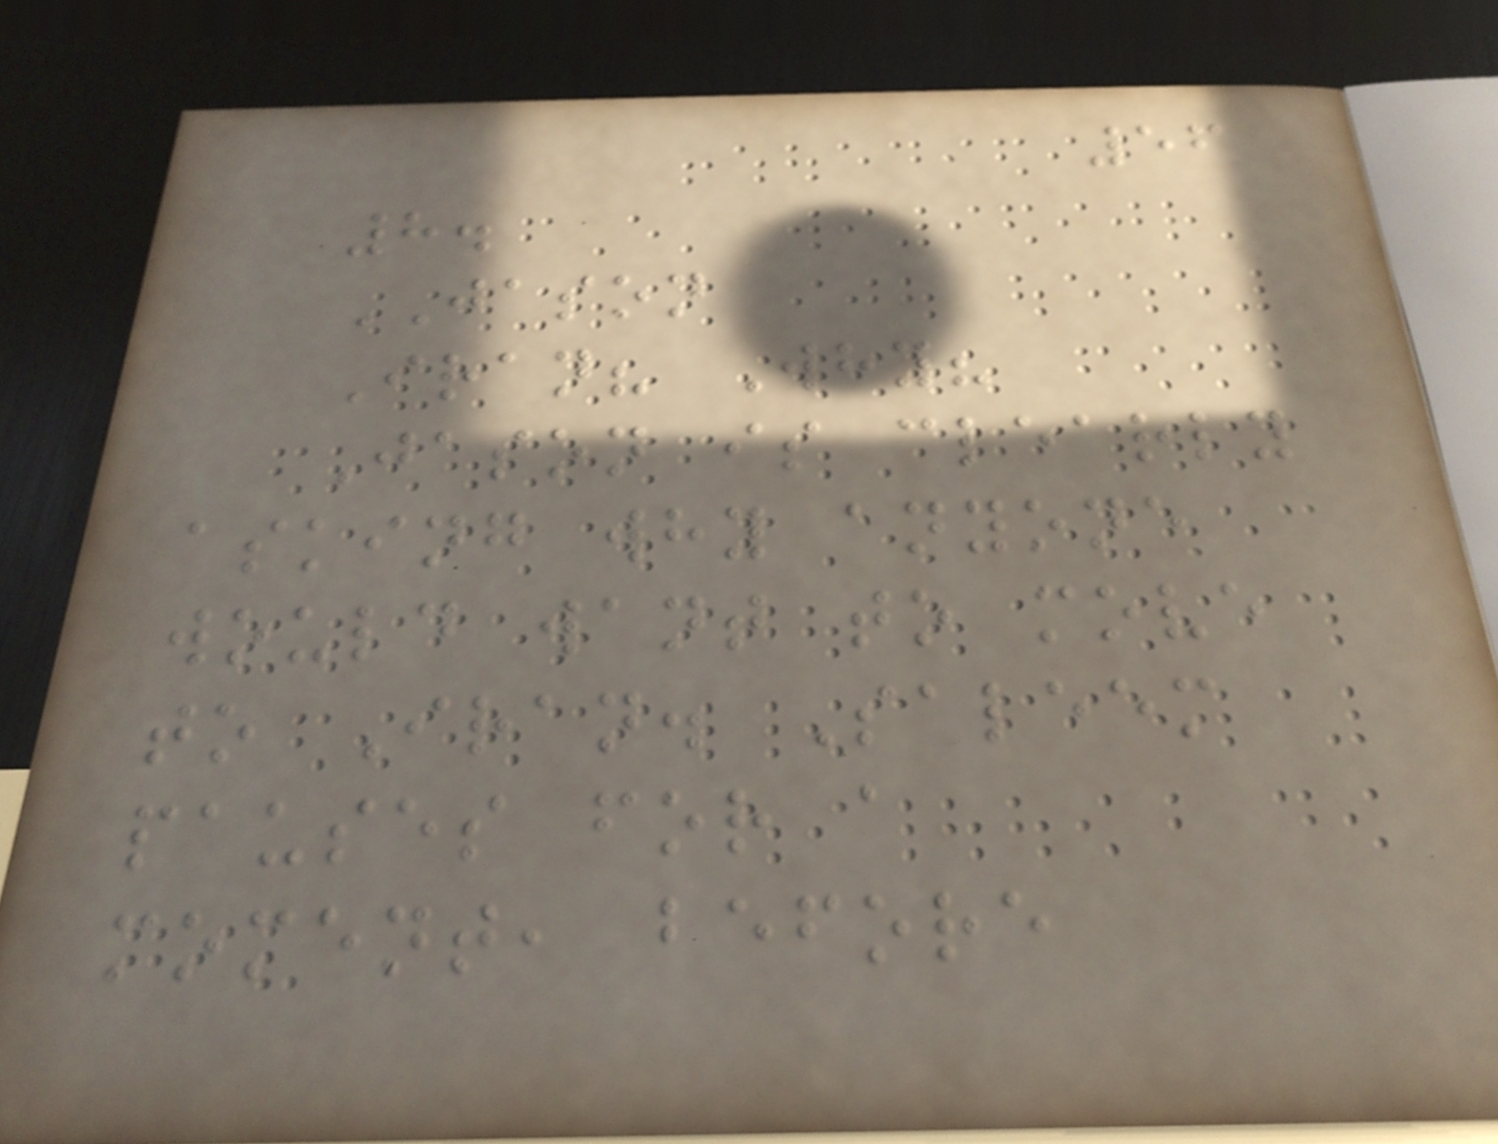56
8.
JASON
Iran? Why?
Jason is clearly
asking why anyone
would want to move
to Iran. Saleem
pauses for a
moment, before
